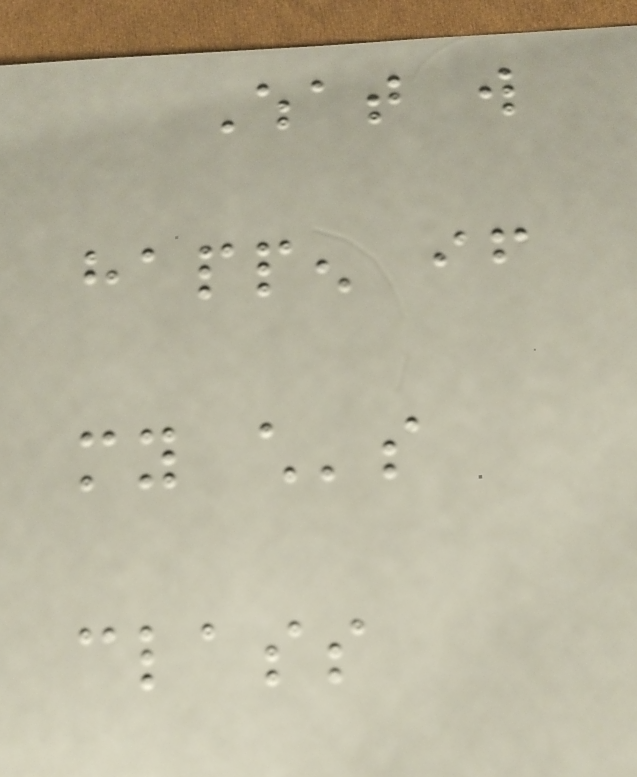What will
happen if
my child's
class
